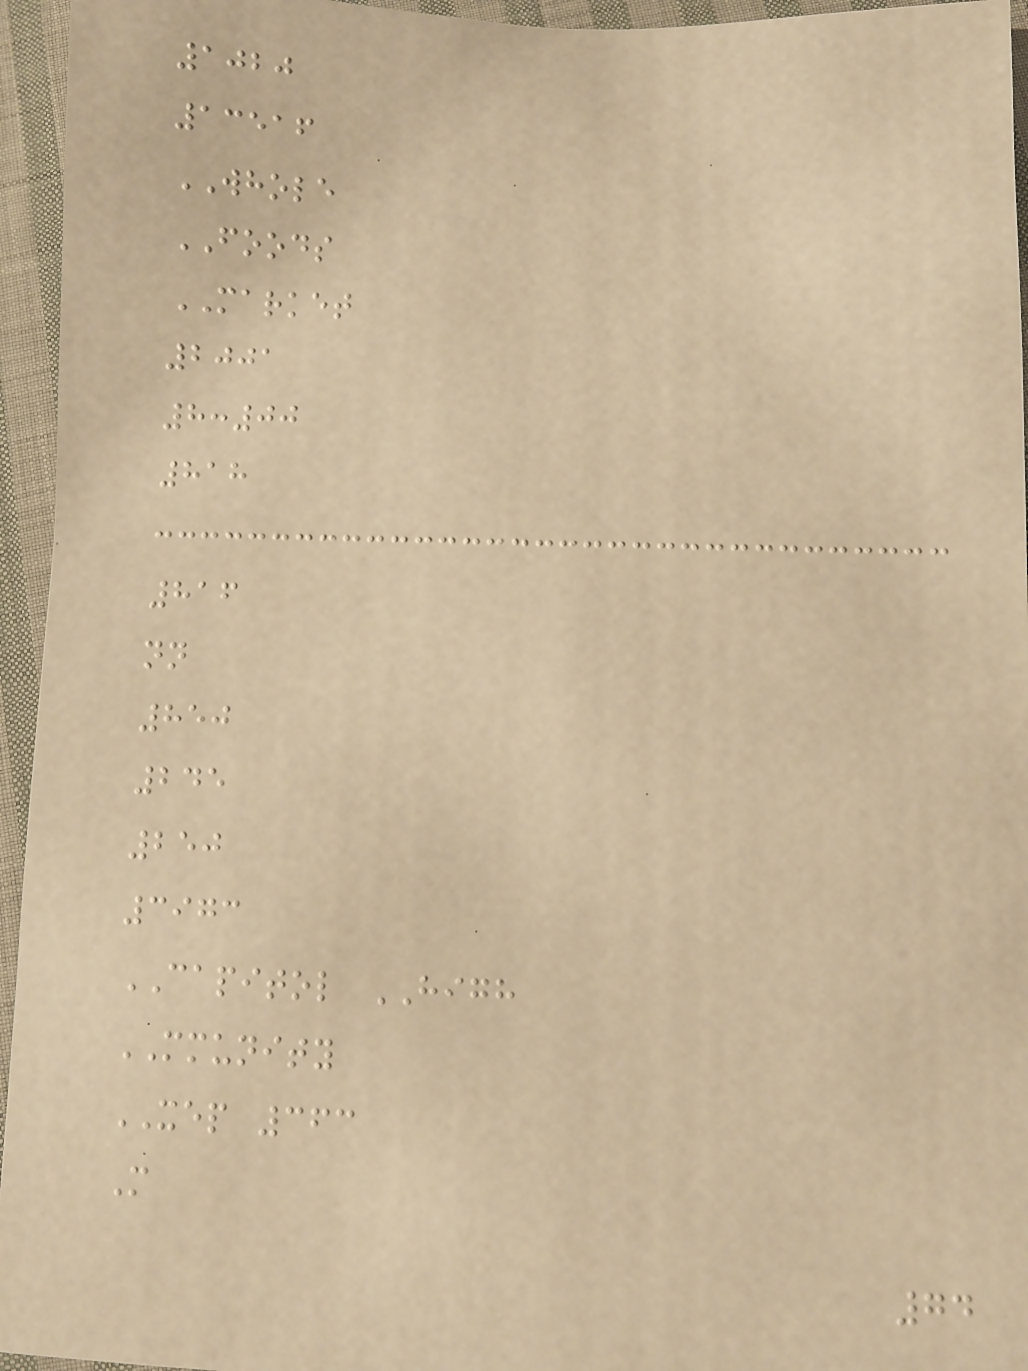1020
13516
WHOLE
FOODS
MARKET
2001
8:00
818
816
nn
850
245
250
3973
CAPITOL HIGH
MMUNITY
XEP 363
M
74
